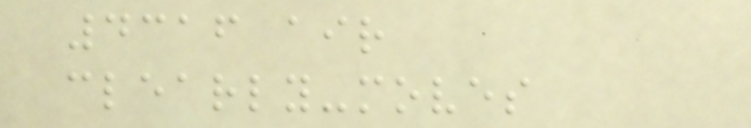4316 air
clearly-moves
